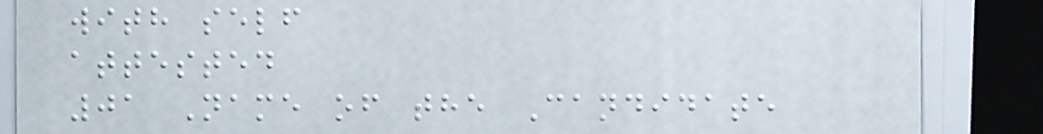with self
attested
01 Name of the Candidate
